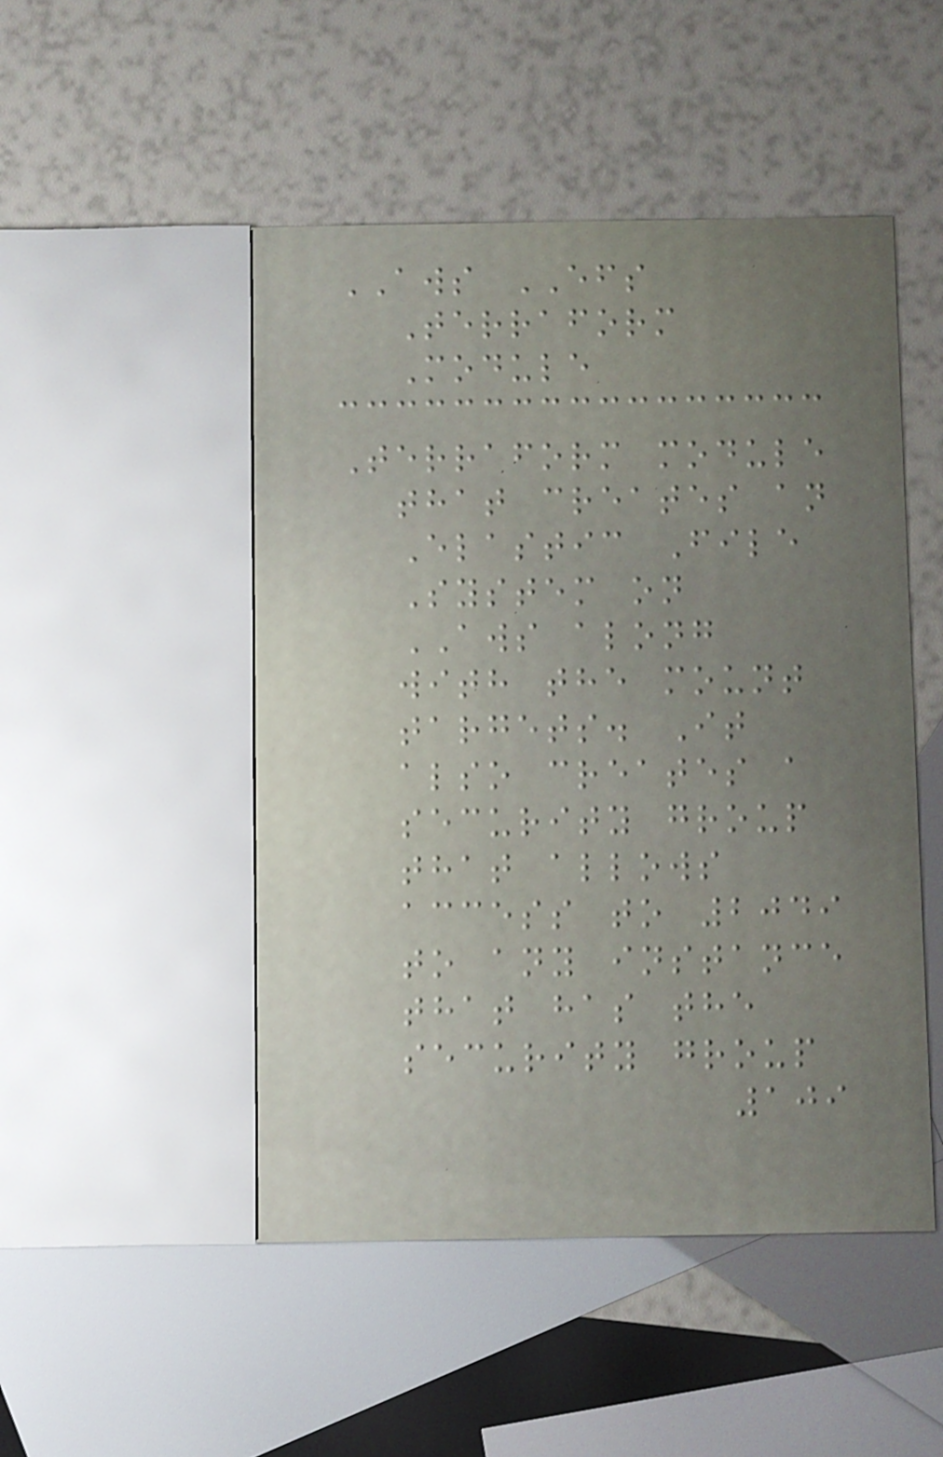AWS EFS
Terraform
Module
Terraform module
that creates an
Elastic File
System on
AWS along
with the mount
targets. It
also creates a
security group
that allows
access to 2049
to any instance
that has the
security group
109
